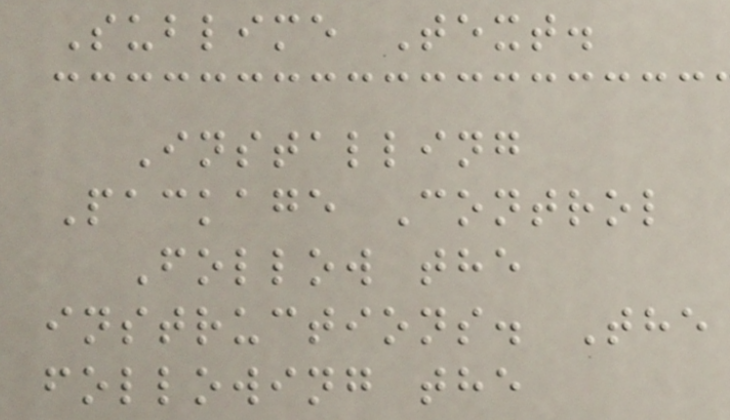Sublime Text.
Installing
Package Control
Follow the
instructions. The
following the
